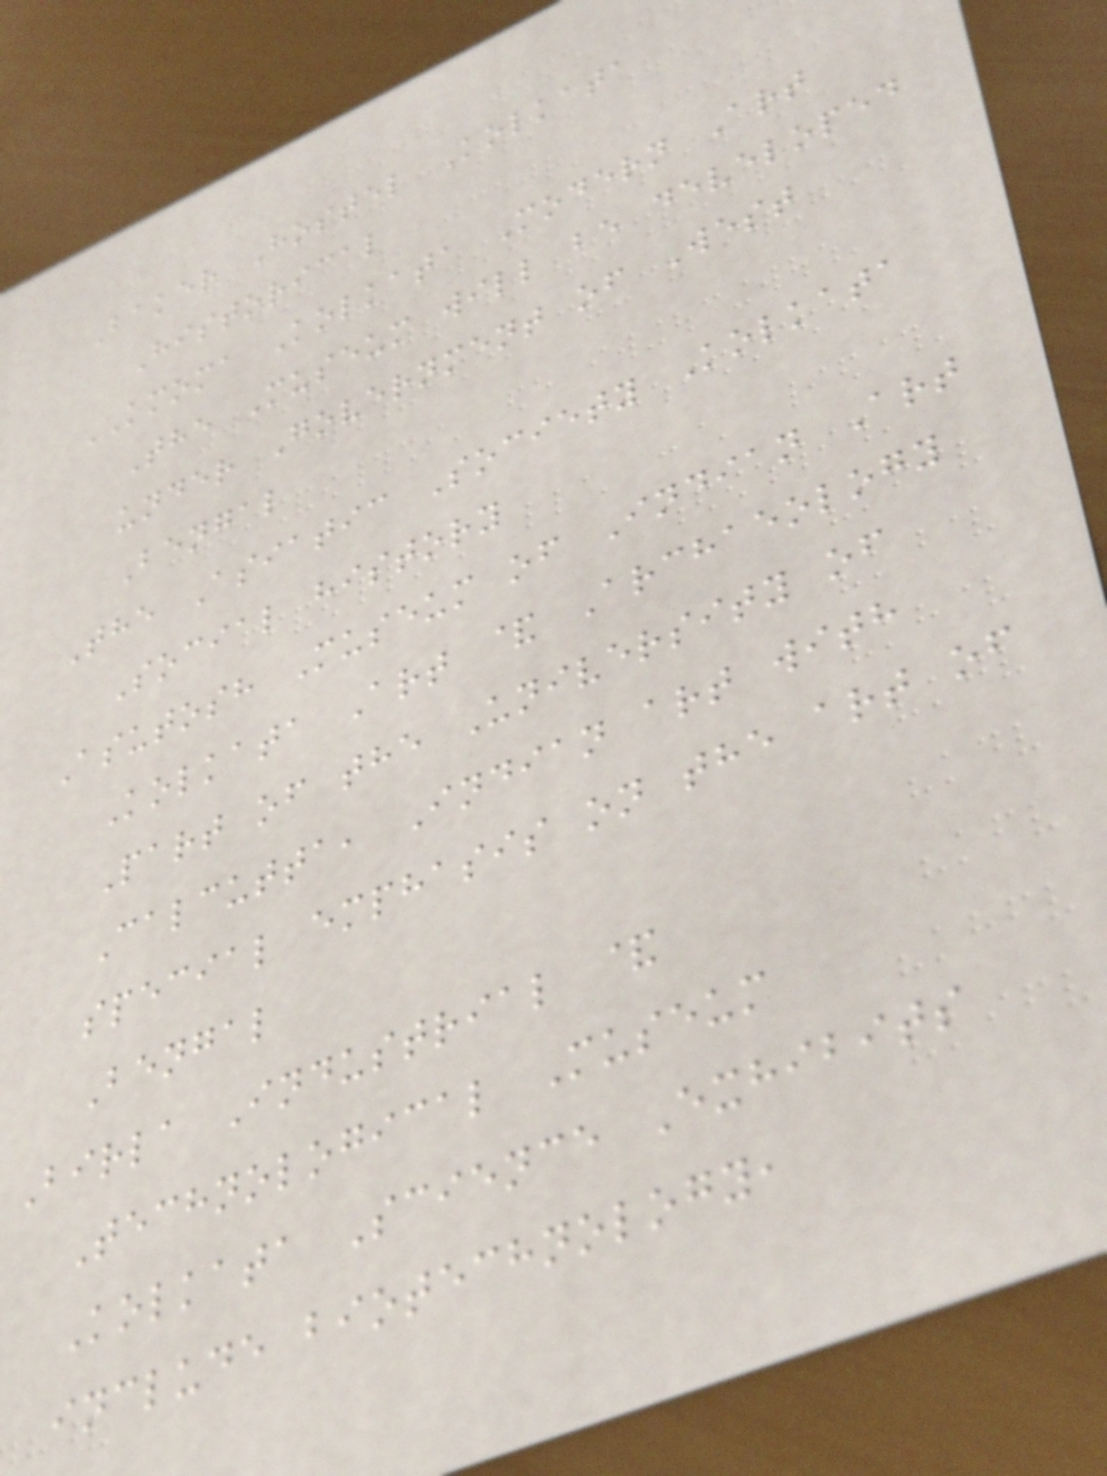Baker Hostel Kolkata
Historical
KMOMA Kolkata Modern Art
The Museum will be developed
under Government of West
Bengal
The Asiatic Society Kolkata
Social history
Asutosh Museum of Indian Art
Kolkata Art & Archaeology
Part of the University of
Calcutta, Indian art with
special emphasis on the art of
Bengal
Birla Industrial &
Technological Museum
Kolkata Science Exhibits
include biotechnology,
